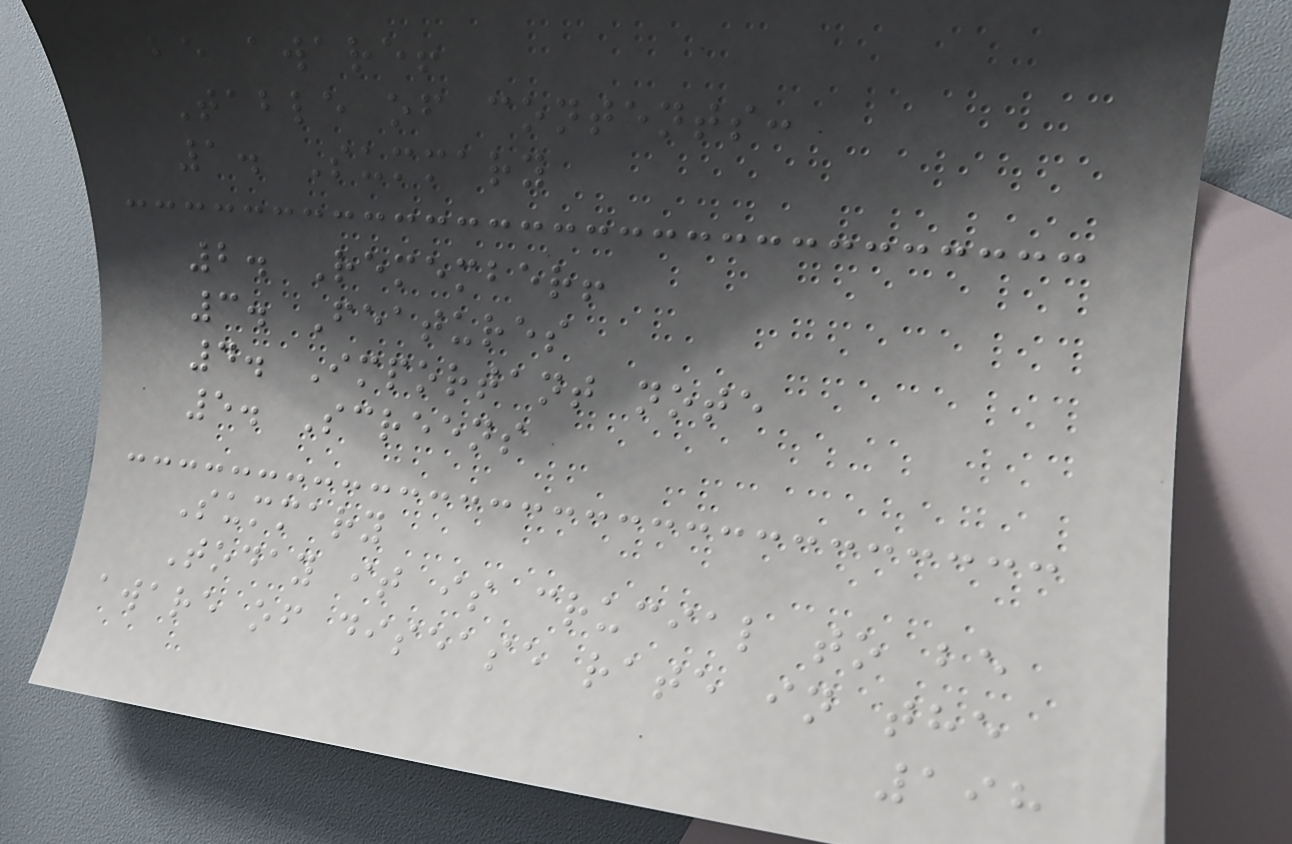be aware!
Table of contents:
1. Summary
2. Remember!
3. Features
4. Important note
5. Screens
Summary
Today it is crucial to be
aware of disease rate in the
198
